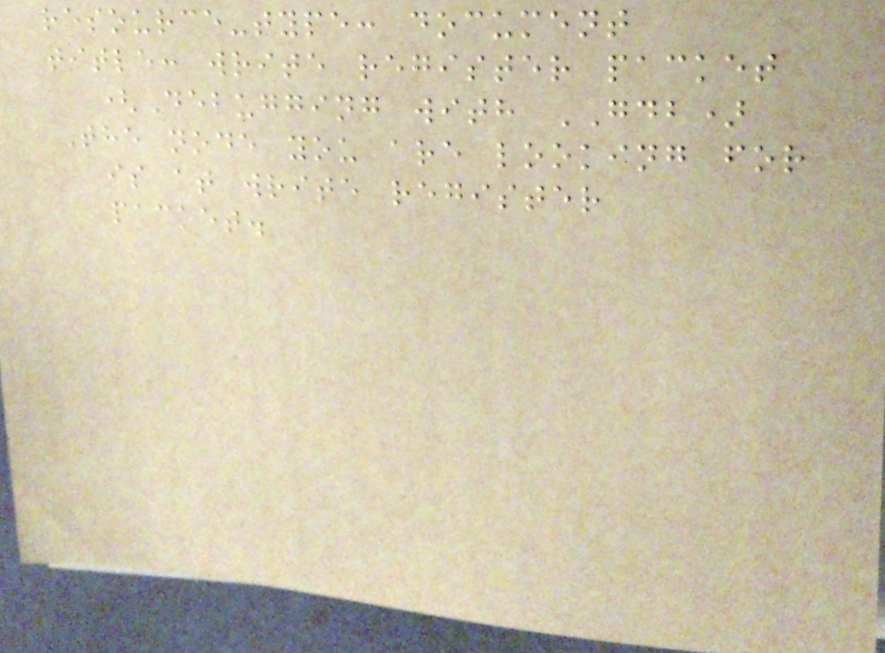resource-type: document
title: write register packet
(Debugging with GDB)
The node you are looking for
is at write register
packet.
